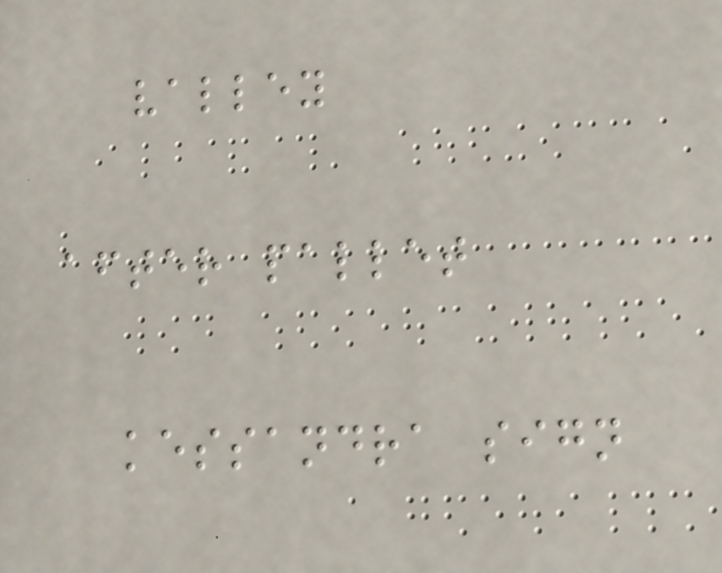valley
after pallet
kessandra sign
